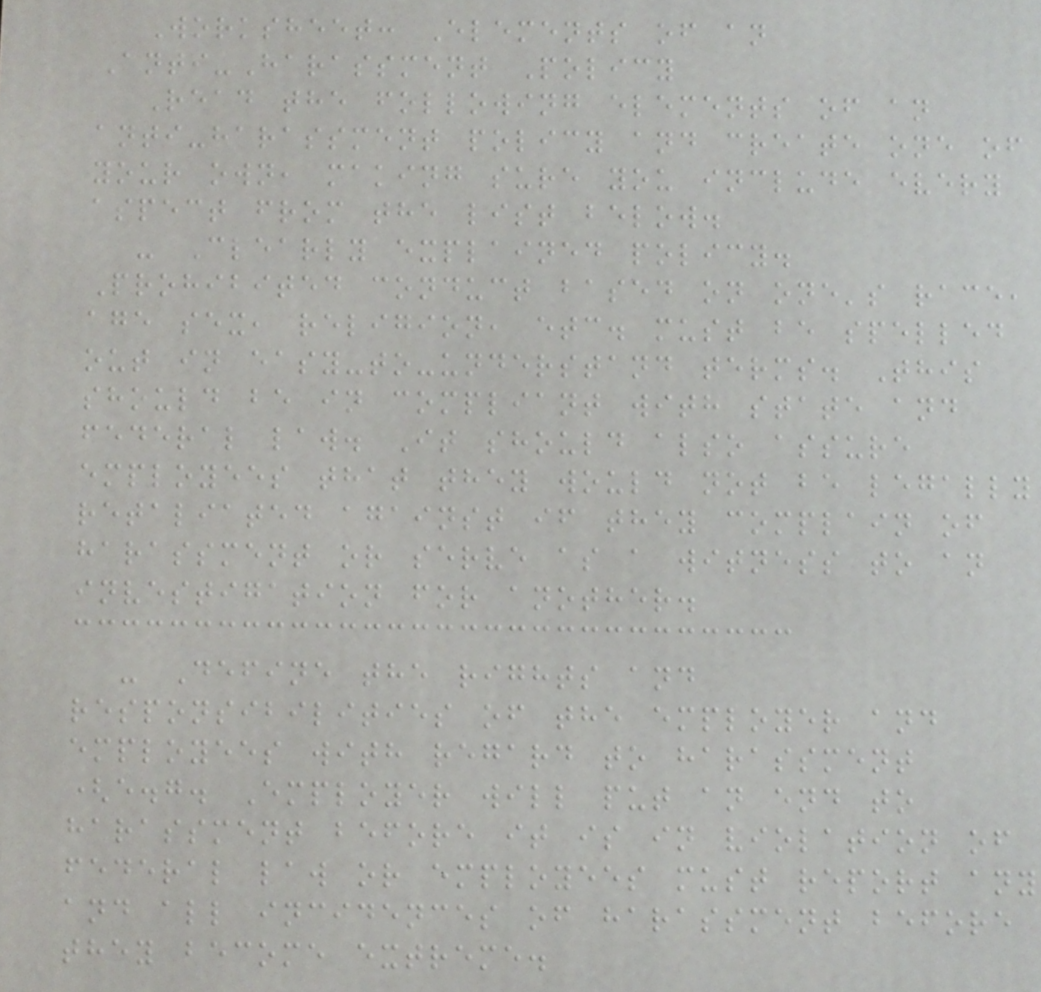Worksheet: Elements of an
Anti-Harassment Policy
Read the following elements of an
anti-harassment policy and create one of
your own, making sure you include every
aspect from the list below.
- Clearly explained policy.
Prohibited conduct based on one's race,
age sex, religion, etc. must be spelled
out in easy-to-understand terms. This
should be in compliant with state and
federal law. It should also assure
employees that they would not be legally
retaliated against if they complain of
harassment or serve as a witness to an
investigation for another.
- Define the rights and
responsibilities of the employer and
employees with regard to harassment
(e.g. Employer will put an end to
harassment before it is in violation of
federal law or employees must report any
and all incidences of harassment before
they become extreme.
